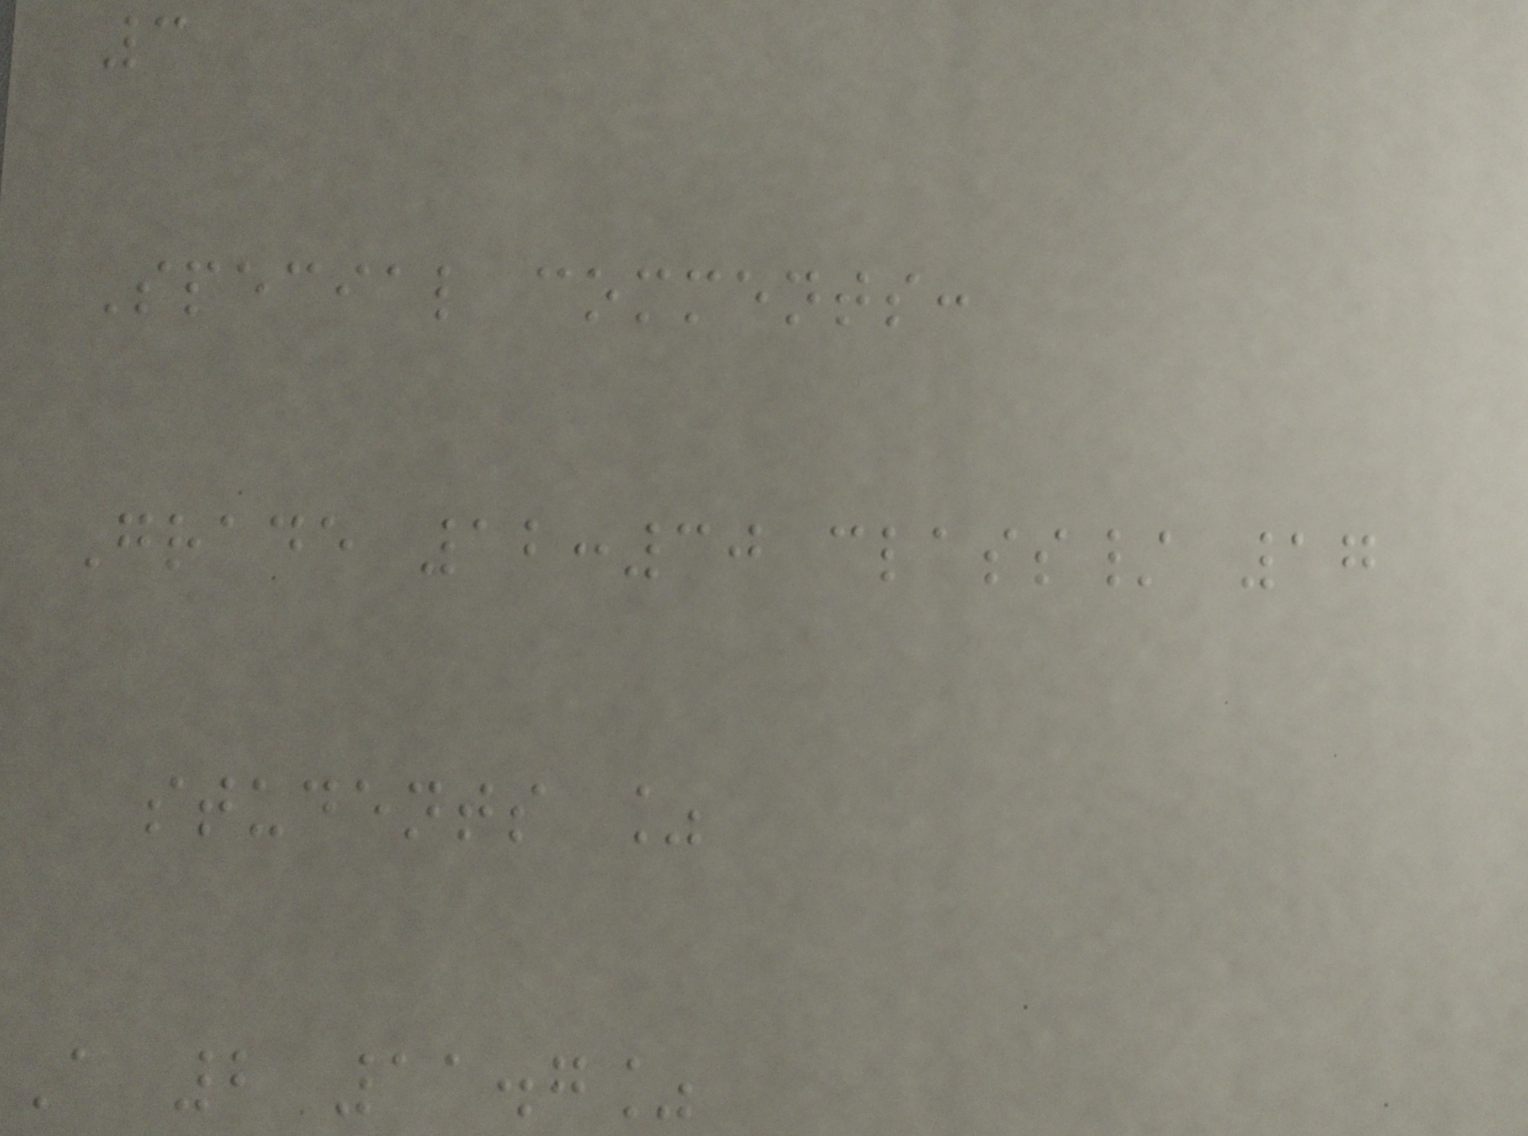3
Special comments:
Grade 12:30 class/ 17
students %
A 2 11.7%
